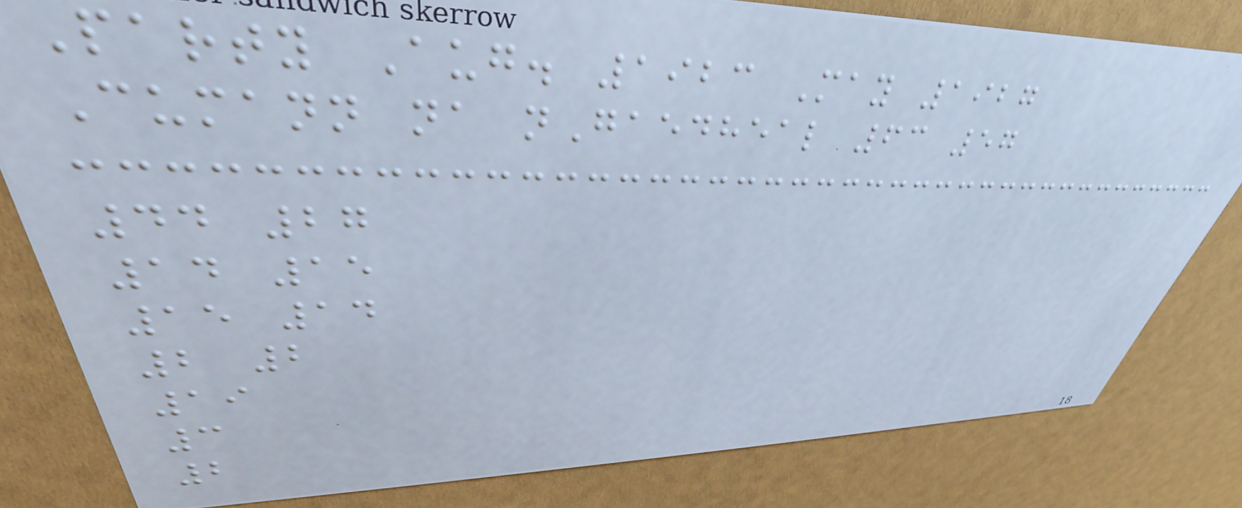Party Aug. 1923 May 1927
Cumann na nGaedheal 63 57
44 27
14 15
15 14
2 2
19
3
2
